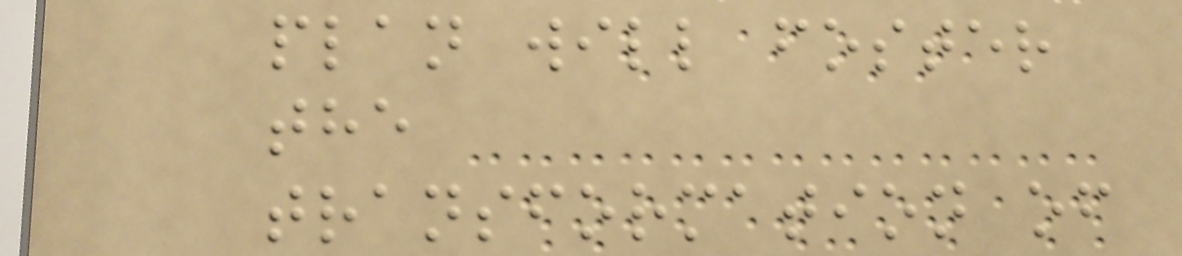plan will foster
the
transformation of
